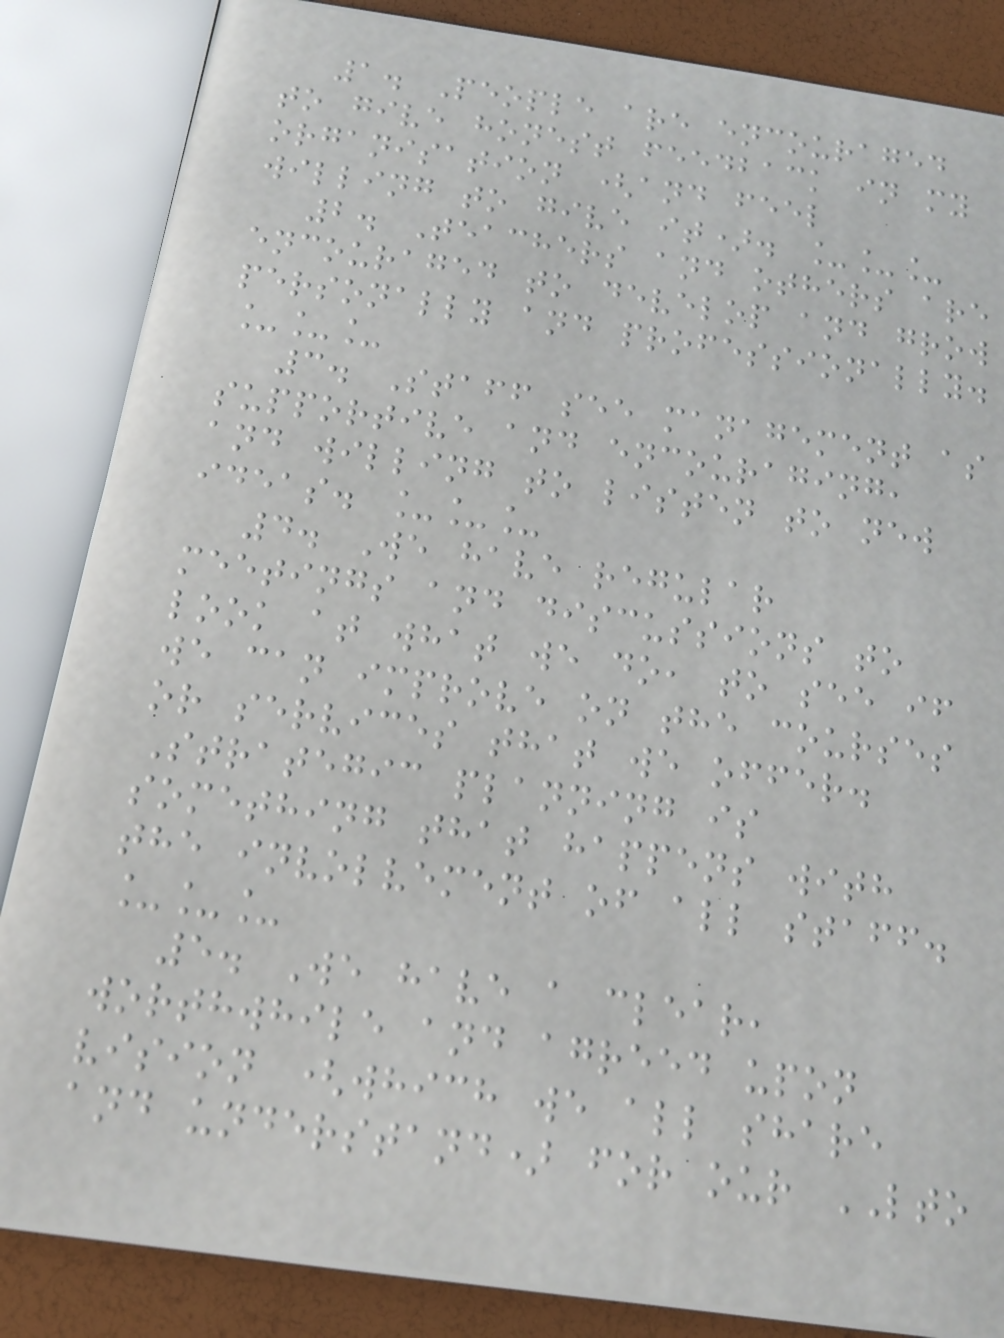1. People are encouraged
to give honest feedback in my
organisation (and feel
willing to give it). ___
2. Teachers and others are
encouraged to develop and grow
personally and professionally.
___
3. Staff see management as
supportive and encouraging,
and willing to listen to new
ideas. ___
4. We have regular
meetings and discussions to
look at what we do, to see if
we can improve on the courses
or services that we offer.
Strategic planning is
something that happens with
the involvement of all staff.
___
5. We have a clear,
worthwhile and agreed upon
vision (which we all share
and understand) for our LTO
